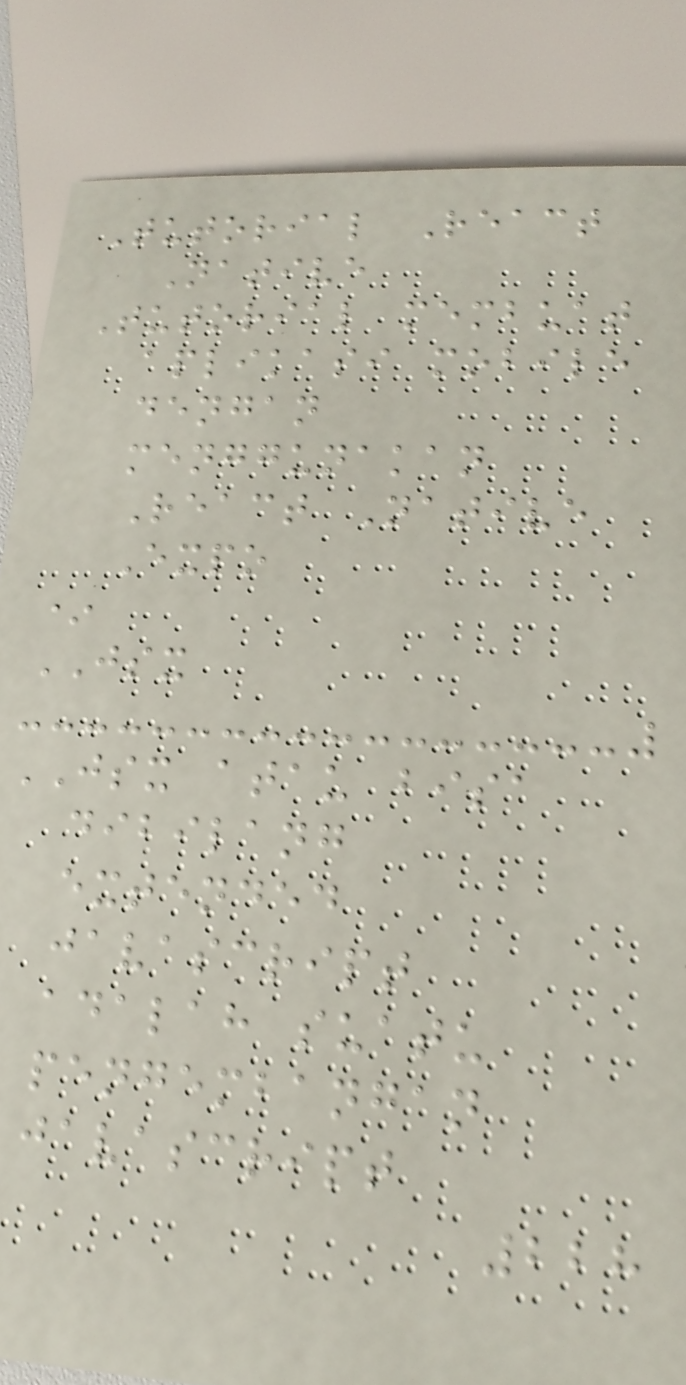Tutorial React
Native
Tutorial membuat
aplikasi mobile
dengan
menggunakan
React Native
Expo
*
JSX
JSX atau bisa
dibilang
extended
javascript
adalah suatu
pengembangan
javascript
228
